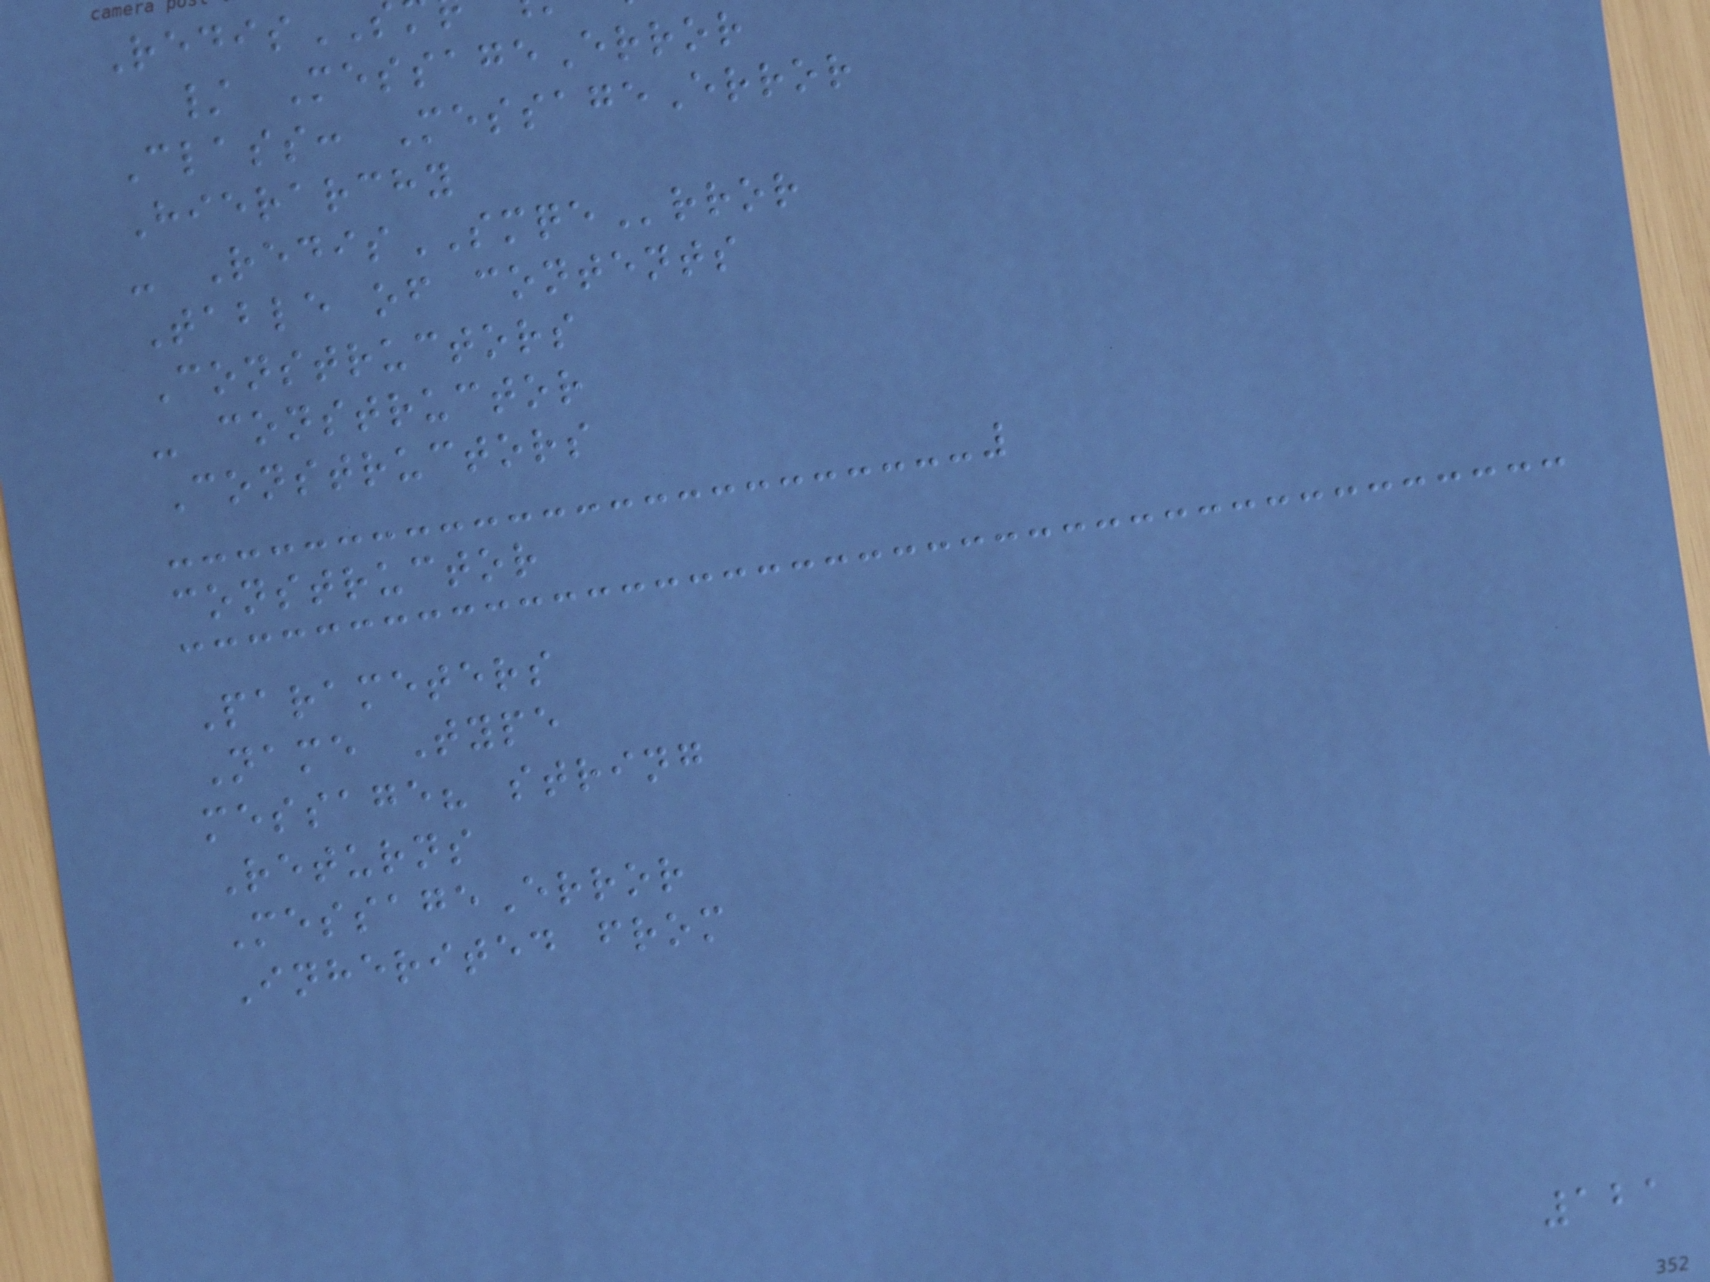/ MessageError
Class: MessageError
Hierarchy
- RedisSMQError
Table of contents
Constructors
- constructor
Constructors
constructor
Parameters
Name Type
message? string
Returns
MessageError
Inherited from
121
